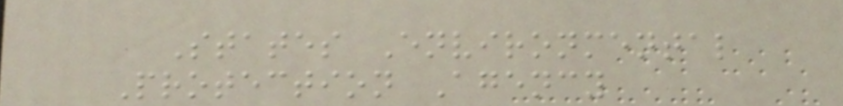States Environmental
Protection Agency
